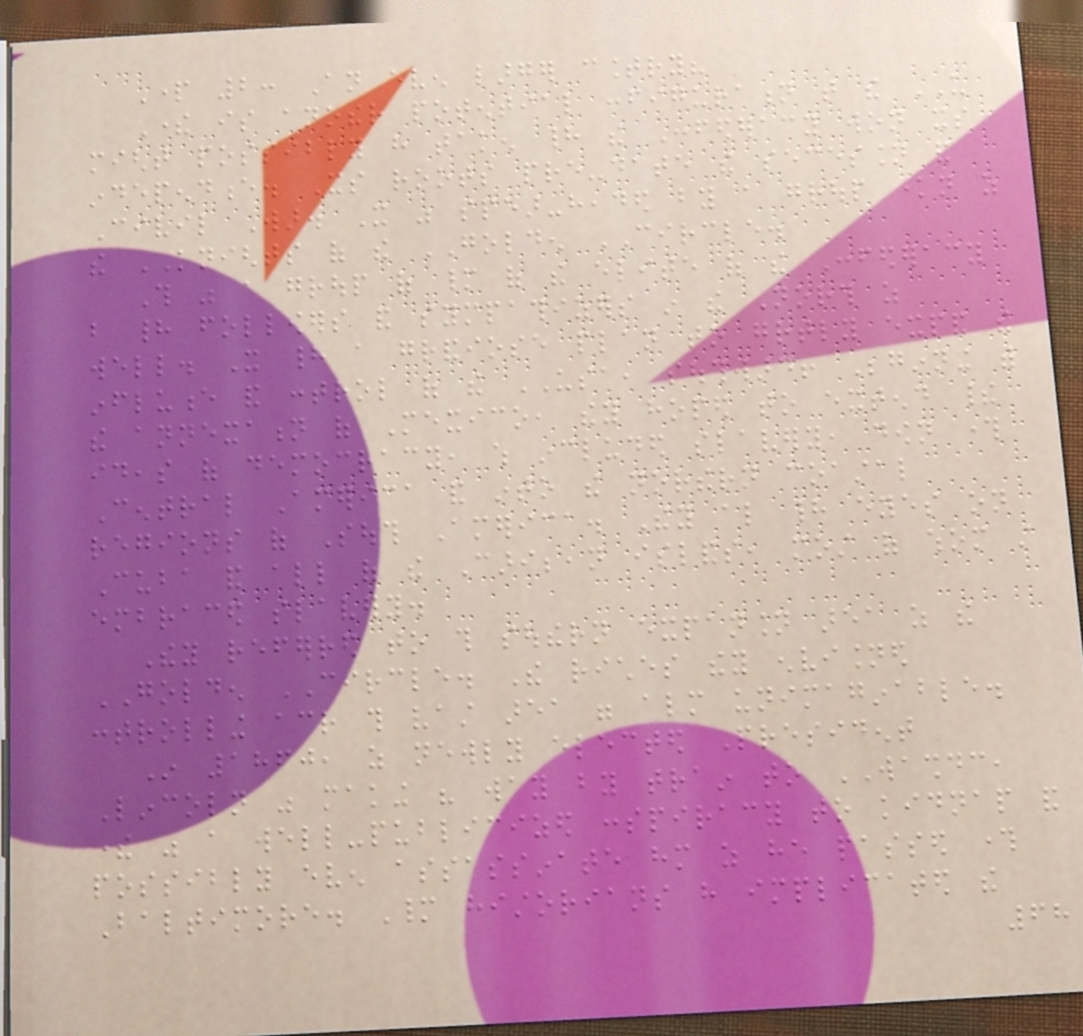Part 2: An even larger country?
There is another potential configuration that the US
might possibly have taken had the Confederacy won its
independence. Its roots pre-date the secession and
Civil War. It was spear-headed by a group known as
the KNIGHTS of the GOLDEN CIRCLE.
This was a group of many of the elite of the Confederacy
but had followers and sympathizers in the North as
well. It had a grandiose plan to greatly expand the
influence and control of the USA, southward! Beginning with
the annexation of Mexico, they hoped to extend their
ideas of democracy, which included slavery, down through
Central America and into the northern coastal
regions of South America. They also had eyes on
Cuba and all of the Caribbean islands, most of whom still
embraced slavery.
They referred to this southern expansion area as the
GOLDEN CIRCLE. The riches they envisioned
controlling across this vast area were almost unimaginable.
In 1860, as newly elected President
Lincoln was making his way by train to WASHDC,
there was a well-publicized conspiracy to kidnap and
possibly even assassinate him as he passed through
Baltimore. Many historians have implicated the
68
